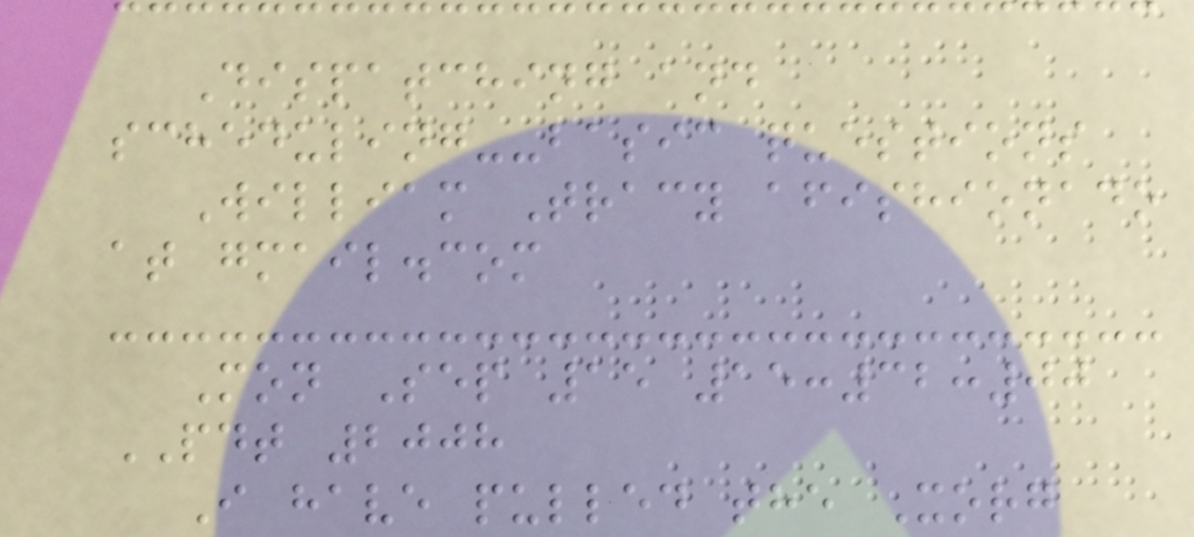Dispatching and
scheduling--basic questions
William Tracy afishionado
at gmail.com
Mon Sep 15 15:32:00
PDT 2008
I have pulled the Xorg
